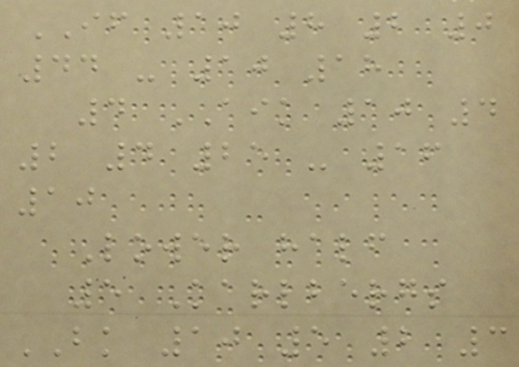IF 10 8 2 0
44 - 10 18
4 AIK 10 4
2 4 25 - 16
10
Lower half
5 Karlbergs
BK 10 5 2 3
